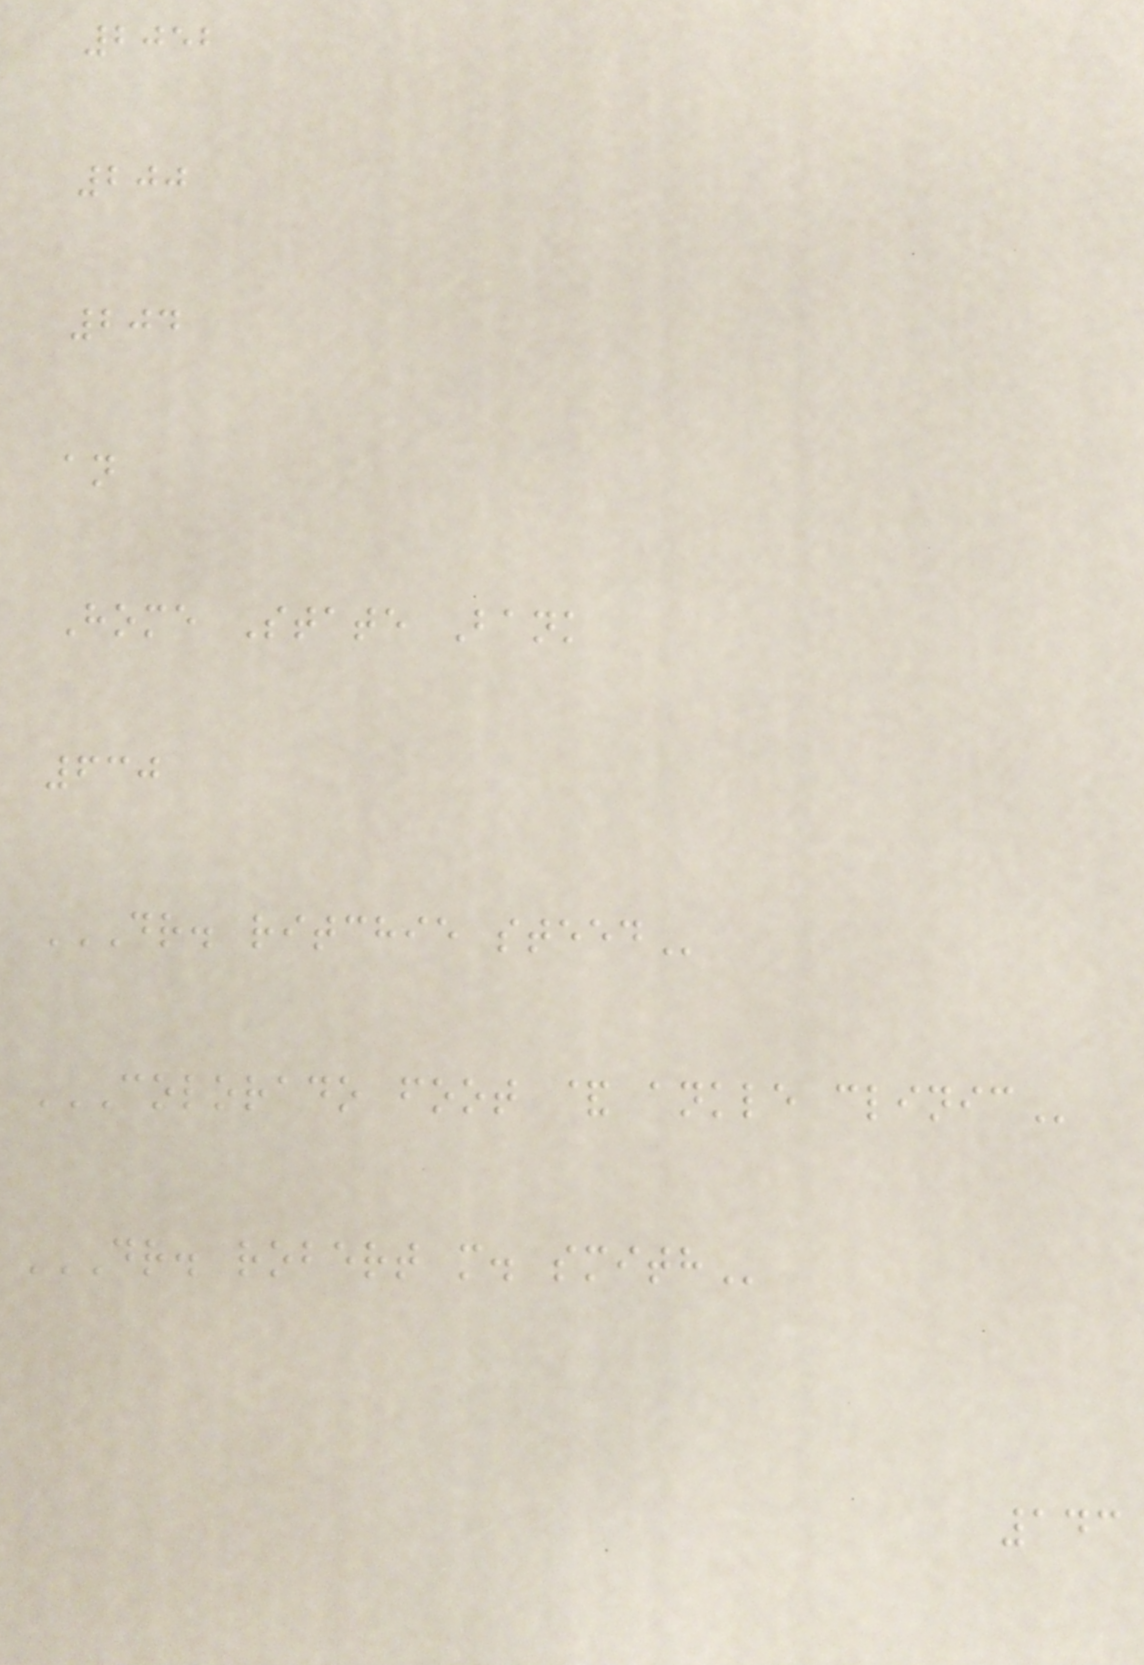2052
200
204
an
Home State Bank
630
DR. RITCHIE STEED
COLORADO FOOT & ANKLE CLINIC
DR. ROBERT M. SMITH
143
